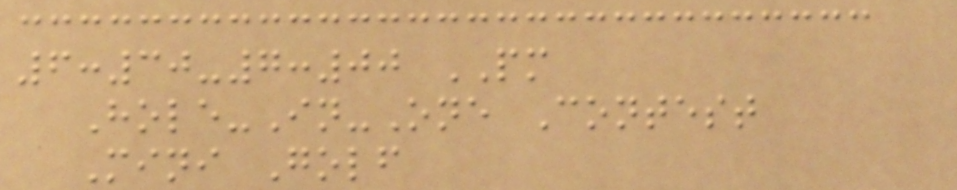6:30-7:00 PM
Hole-In-One Contest
Mini Golf
